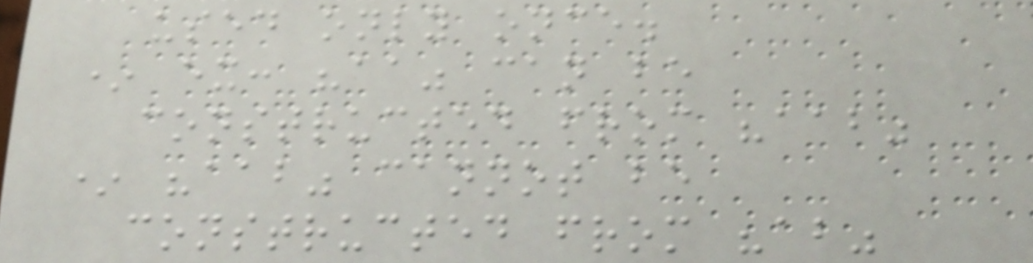used only once.
* ex: "aa" can be
constructed from "aab"
* "aab" cannot be
constructed from "ab"
